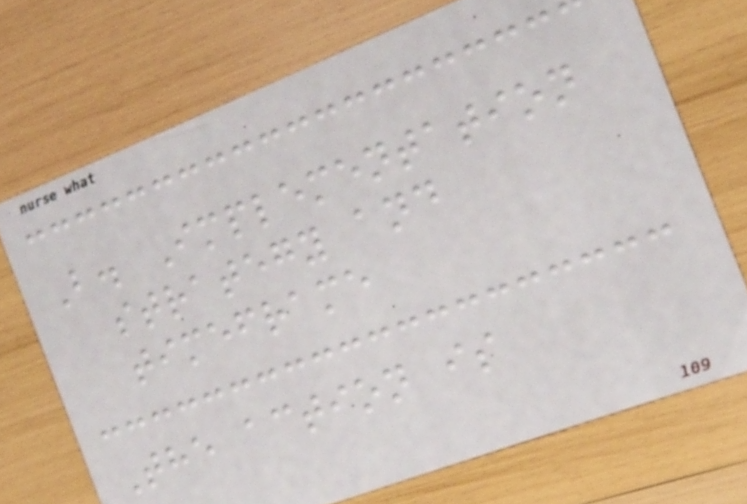B. Implementation
strategy and
timeframe
The action is
